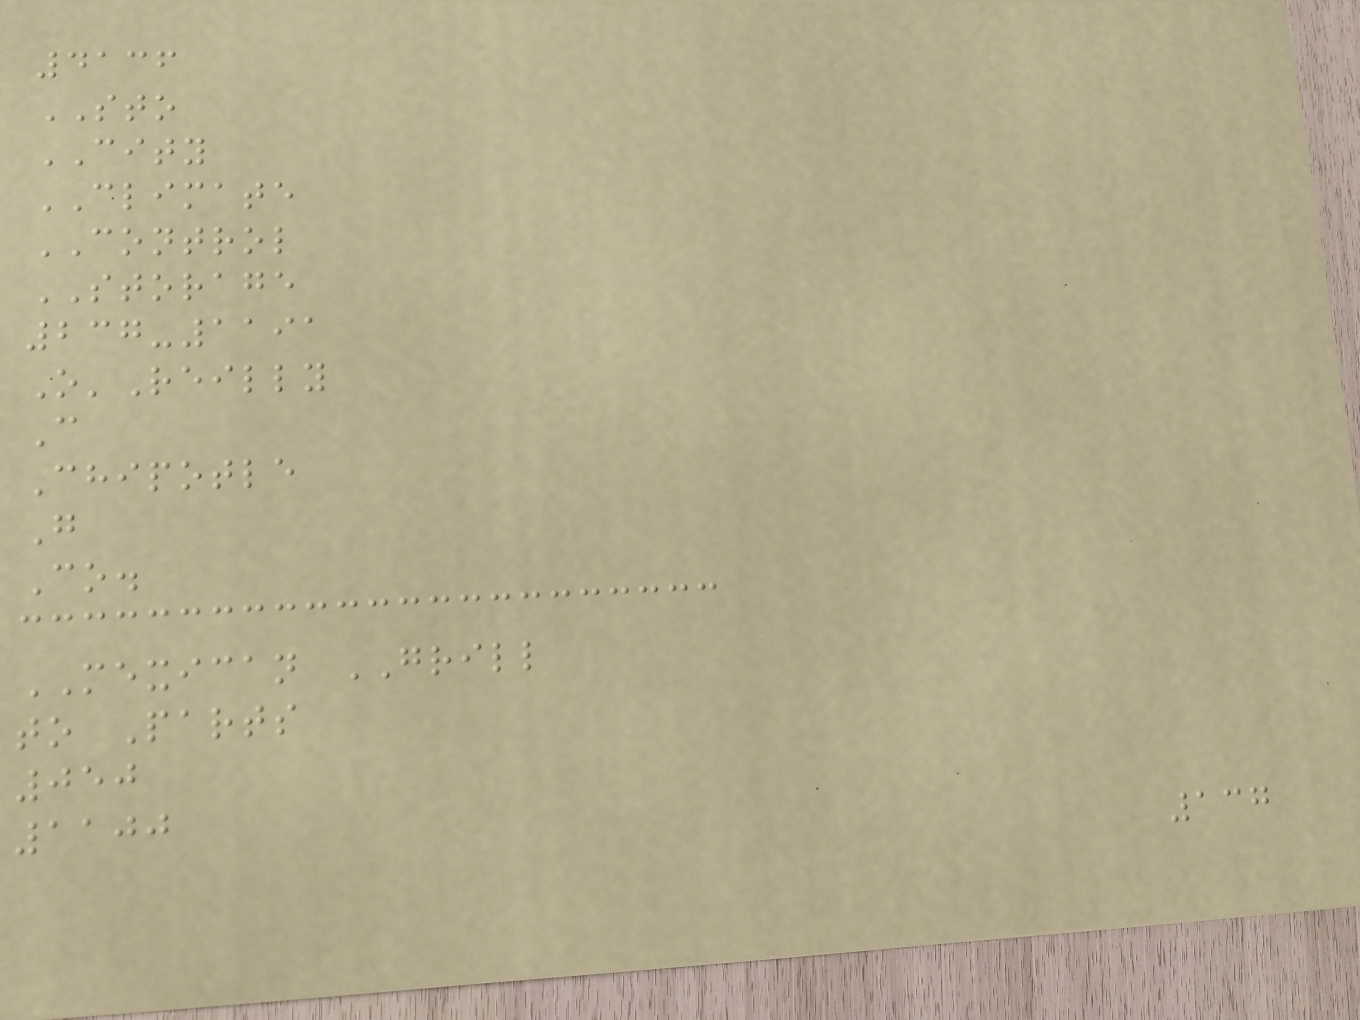4136
STO
CITY
CLIMATE
CONTROL
STORAGE
237-1191
O'Reilly
C
Chipotle
G
Co.
MEXICAN GRILL
to Parts
050
1100
137
